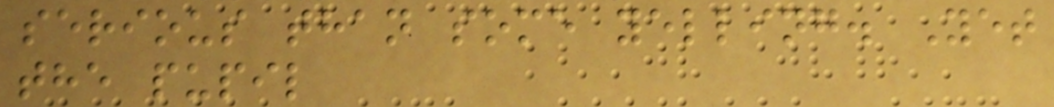serious than some yelling. Yet
the pupil
